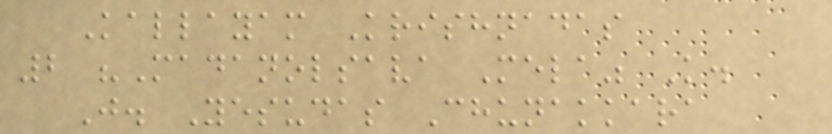Kallayam Krishnadas
2 "Madanolsava Mela" K.
J. Yesudas Chunakkara
